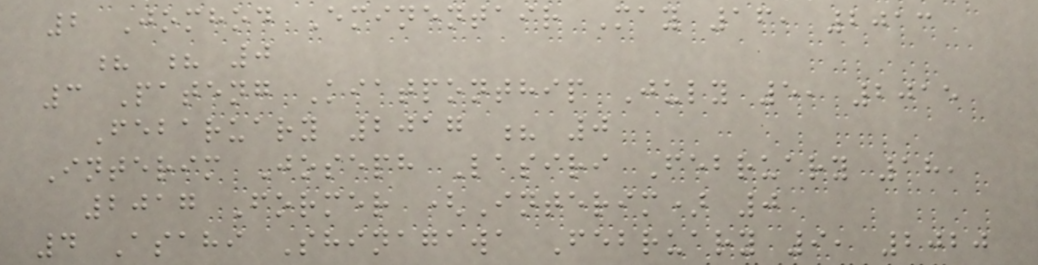2 Jomhod Eminentair May 16, 2013
? ? 0
3 Pateng Kiatponthip July 5, 2015
Febaruary 2017 ? 0
Interim Joseph Lasiri February 18,
2017 Former (Interim) 0
4 Asahi Shinagawa February 9, 2020
